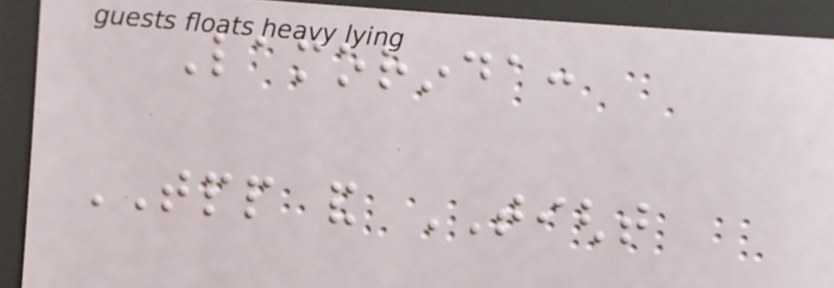Lamorinda:
TPP and TIGHT
